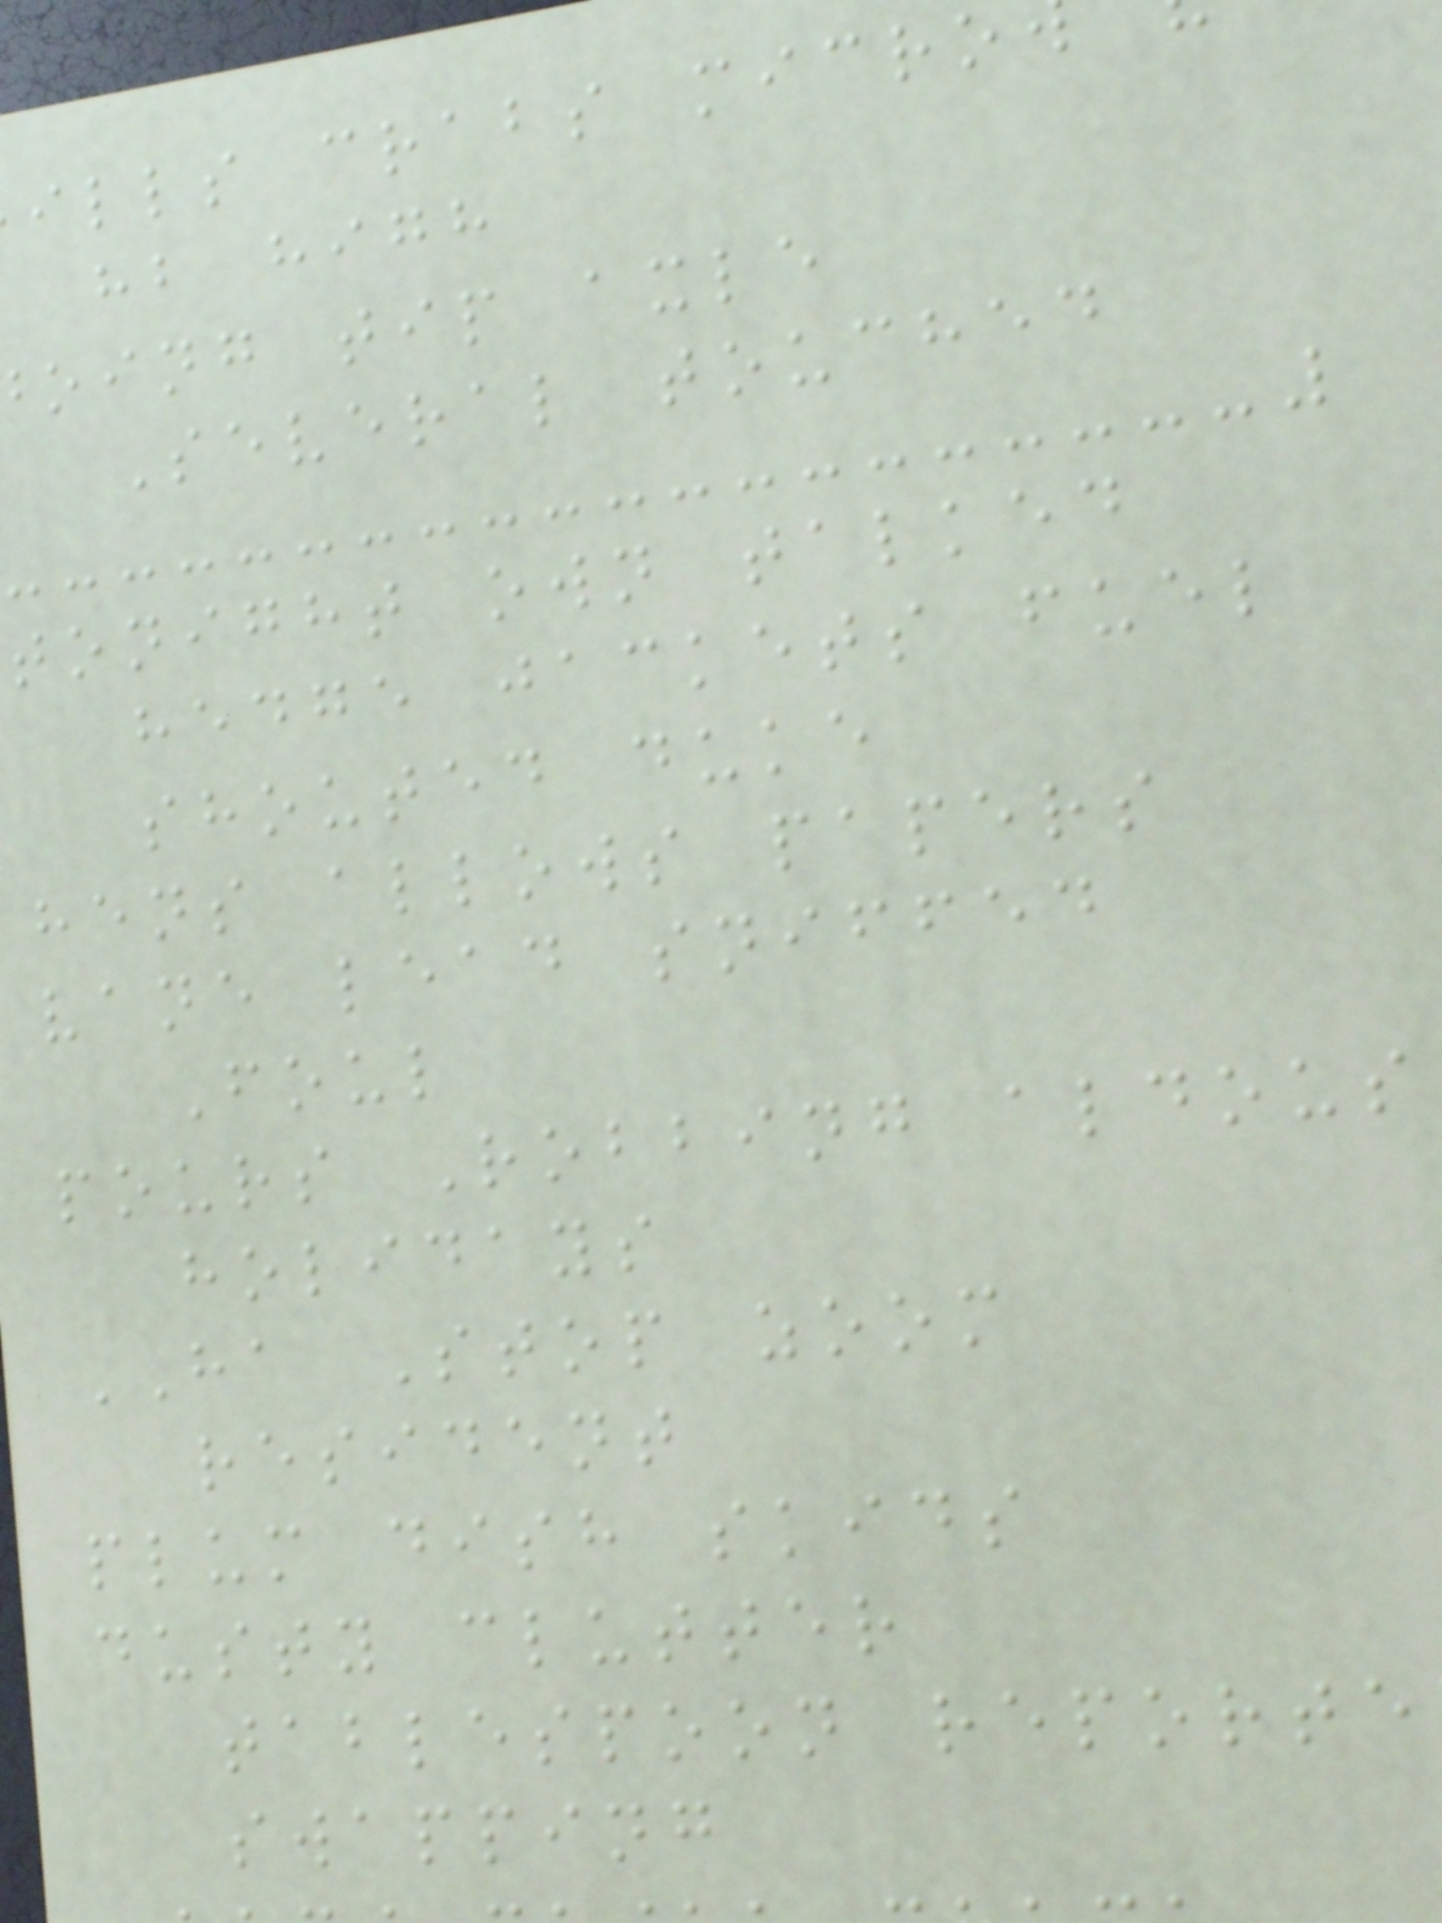ills crabs micro
hb high
oing tip axle
Several touched
tonight own talked
hedge jackets fuel
shouted duke
hens allows papers
vane lead sniffed
Foul
pours Robbing aldous
holidays
HA Stop zoom
resident
plum dish skids
dusty clutter
tablespoon reporte
swapping
